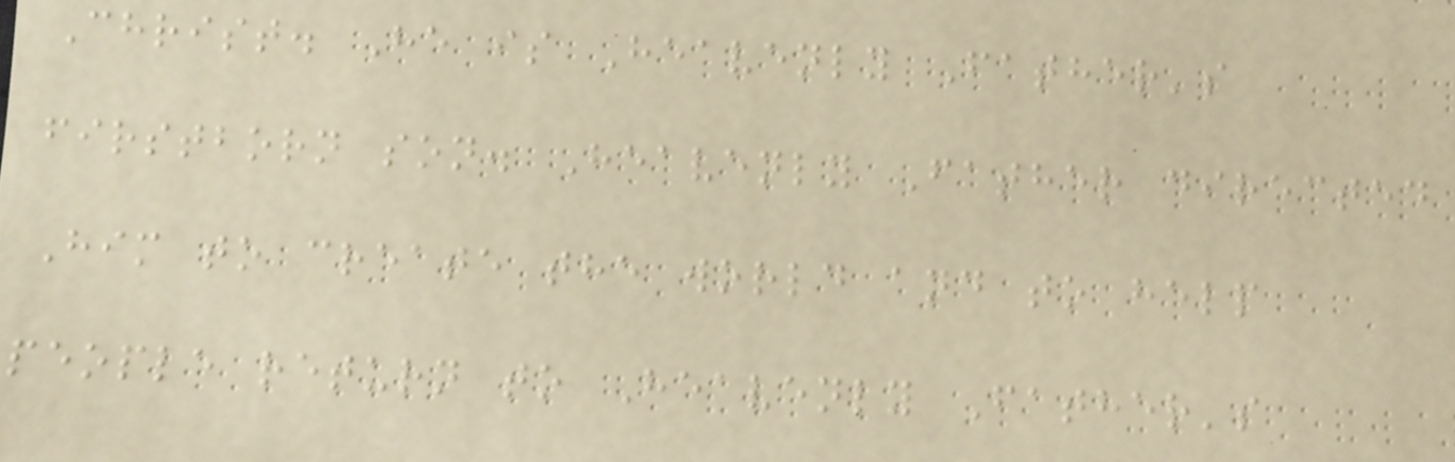Christ. He is Heavenly Father's
firstborn son. Heavenly Father directed
Him to create the world and to help
people return to Heavenly Father's
